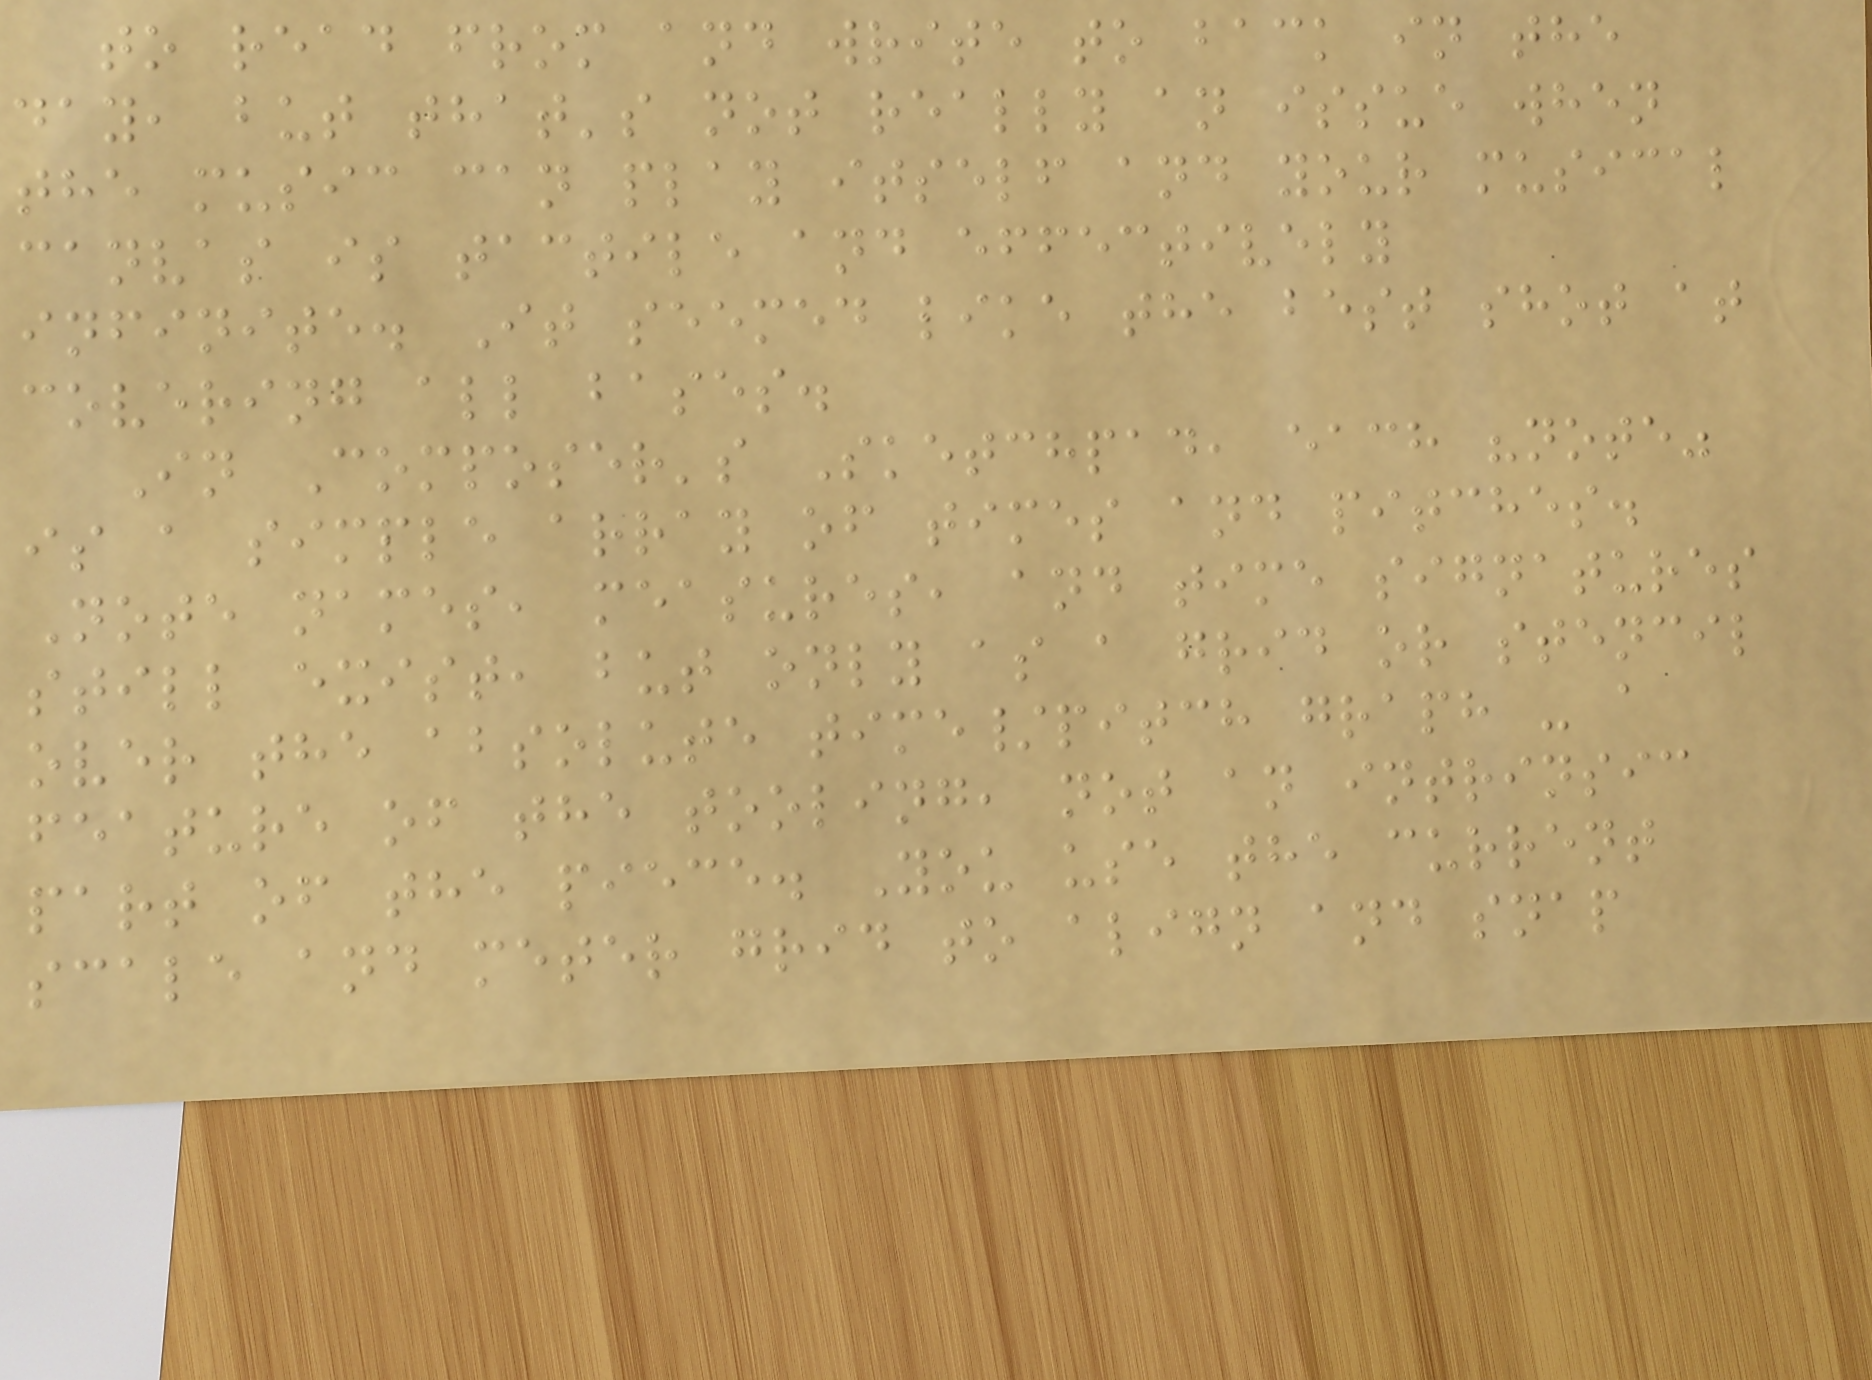to read from and write to back in the
day, but that's not really an issue when
the music can play itself and your musical
canvas is tactile and effectively
infinite. It seemed like the best shot at
covering all bases.
In Composer's Sketchpad, each "note"
is a simple array of times and pitches.
Note names, measures, and time signatures
still exist, but only as a grid or stencil
over the absolute time/pitch graph - a
feature of the tooling, not an intrinsic
part of the piece. You use the current
scale and meter grid to align and snap
